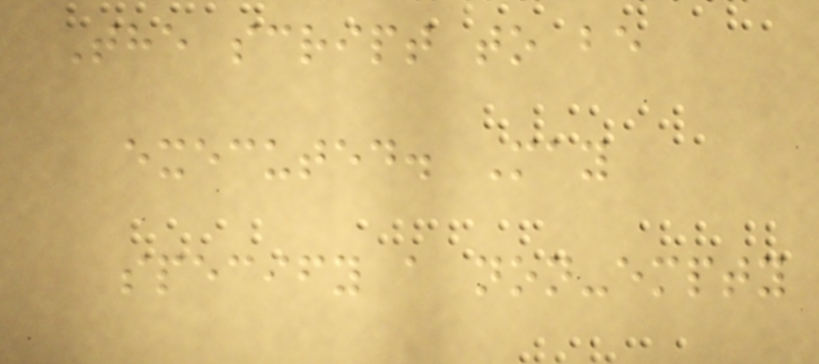The script to be
executed. May
specify a non-empty
